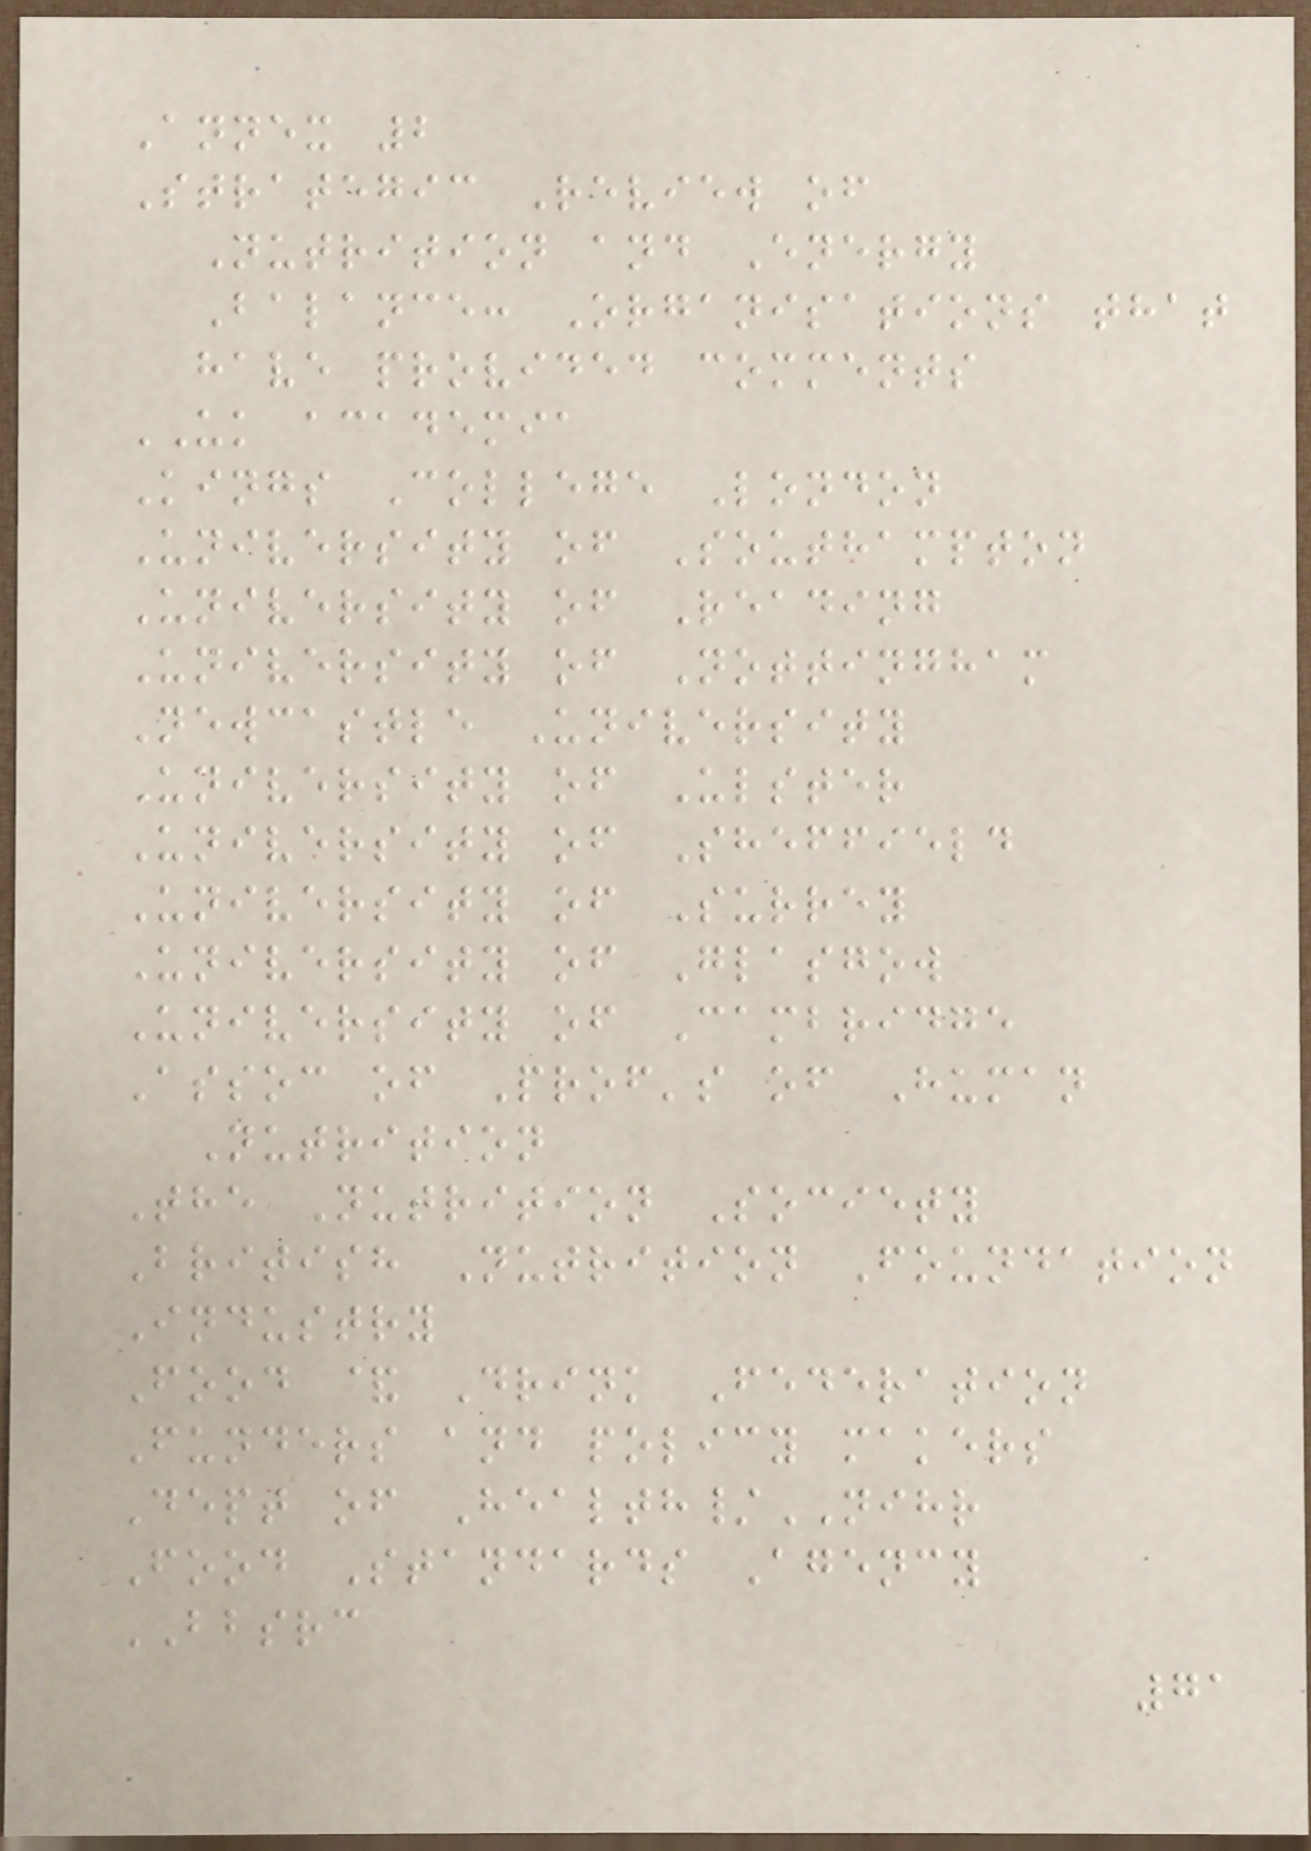Annex 2
Strategic Review of
Nutrition and Energy
Balance: Organisations that
have provided comments
UK academia
Kings College London
University of Southampton
University of Reading
University of Nottingham
Newcastle University
University of Ulster
University of Sheffield
University of Surrey
University of Glasgow
University of Cambridge
Assoc of Prof's of Human
Nutrition
The Nutrition Society
British Nutrition Foundation
Industry
Food & Drink Federation
Funders and policy makers
Dept of Health/NIHR
Food Standards Agency
BBSRC
71
